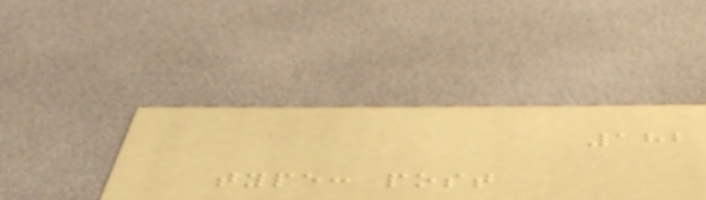182
type: post
